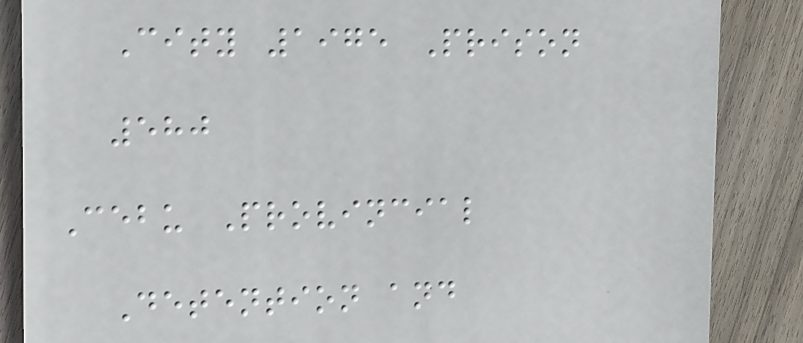City 1975 Prison
580
Cebu Provincial
Detention and
